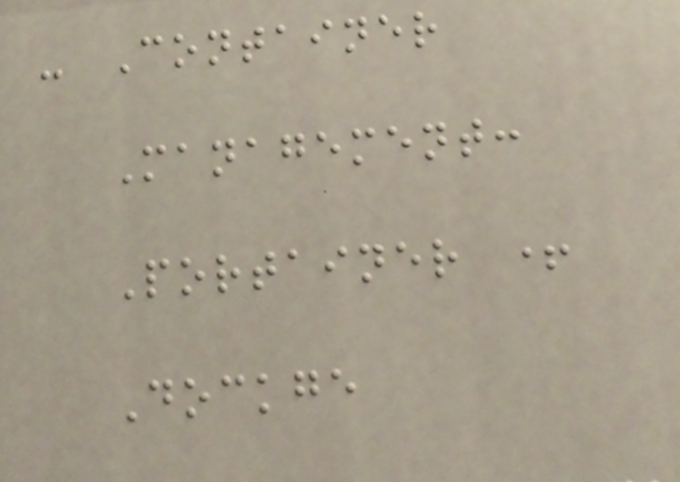- Container
Management:
Portainer +
Dockge
